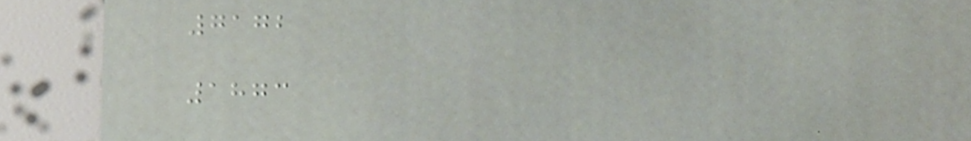7172
1873
